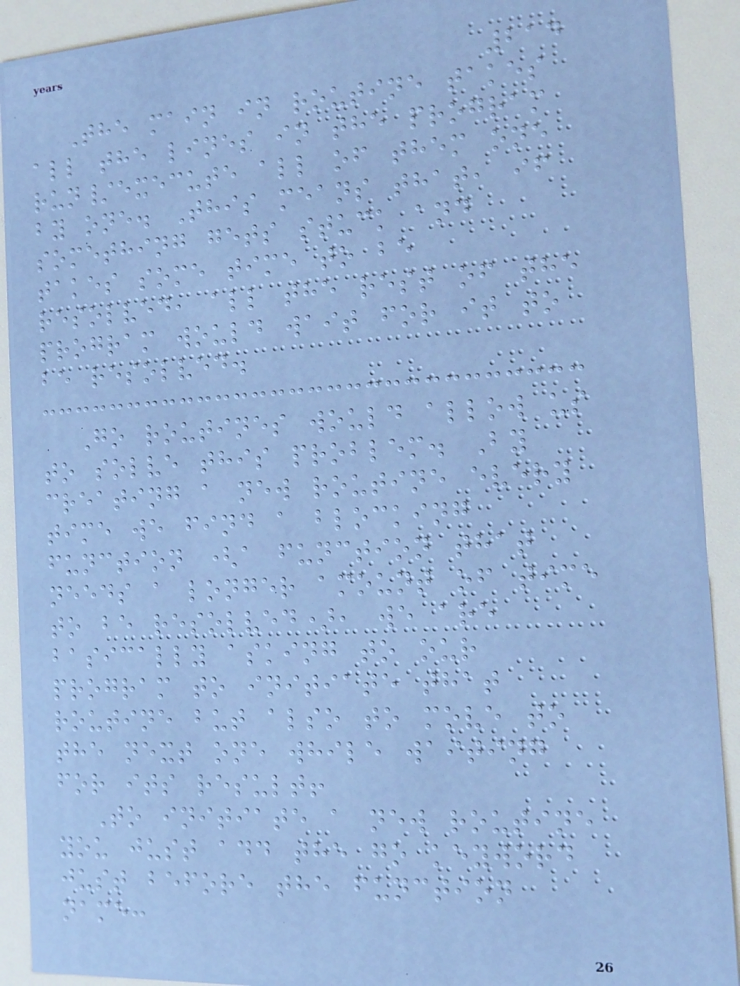214
The main in routine takes
all the lines in the program
run/execute all of them one
by one. This means that, if
something gets stuck and
takes some time to be
resolved, all the rest of the
program would wait for it to
be resolved.
Go routines would allow us
to solve this problem. By
creating a new routine every
time we find a blocking
function (a function that
needs a longer amount of time
to be resolved), we are
basically asking to our
program to initiate that
routine but also to move to
the next one while waiting
for its result!
To initiate a new routine
you just add the go keyword
just before the function
name:
